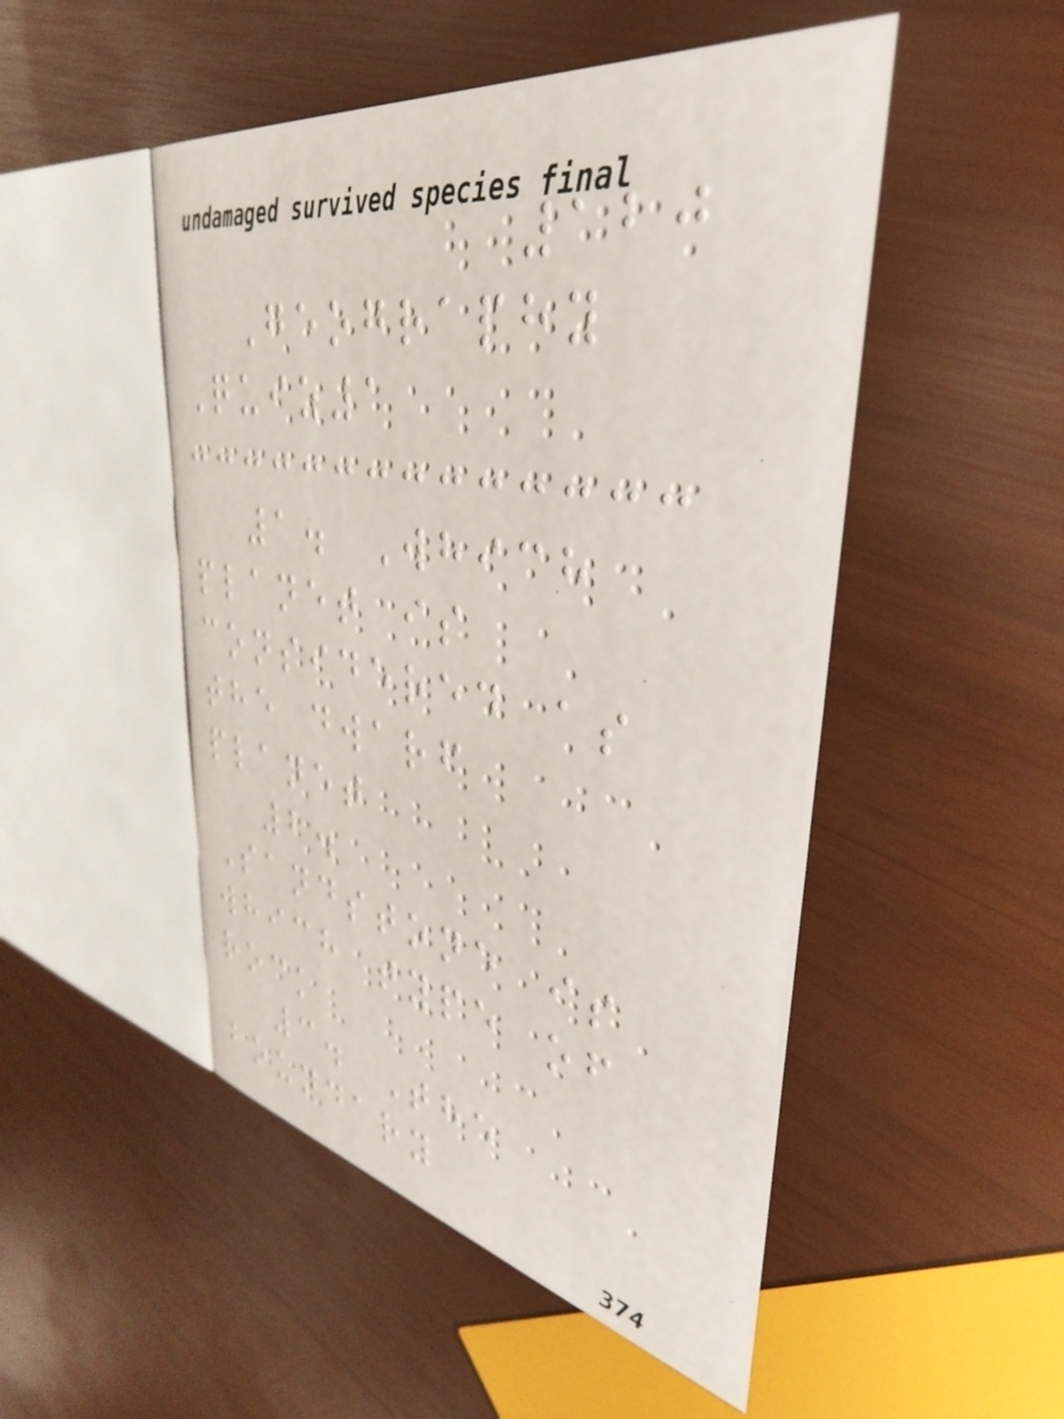120
Geography
Quiz1
1. Which
planet is
considered as
the dwarf
planet
2.
Sandstone is
which type of
rock
3. The
boundary
